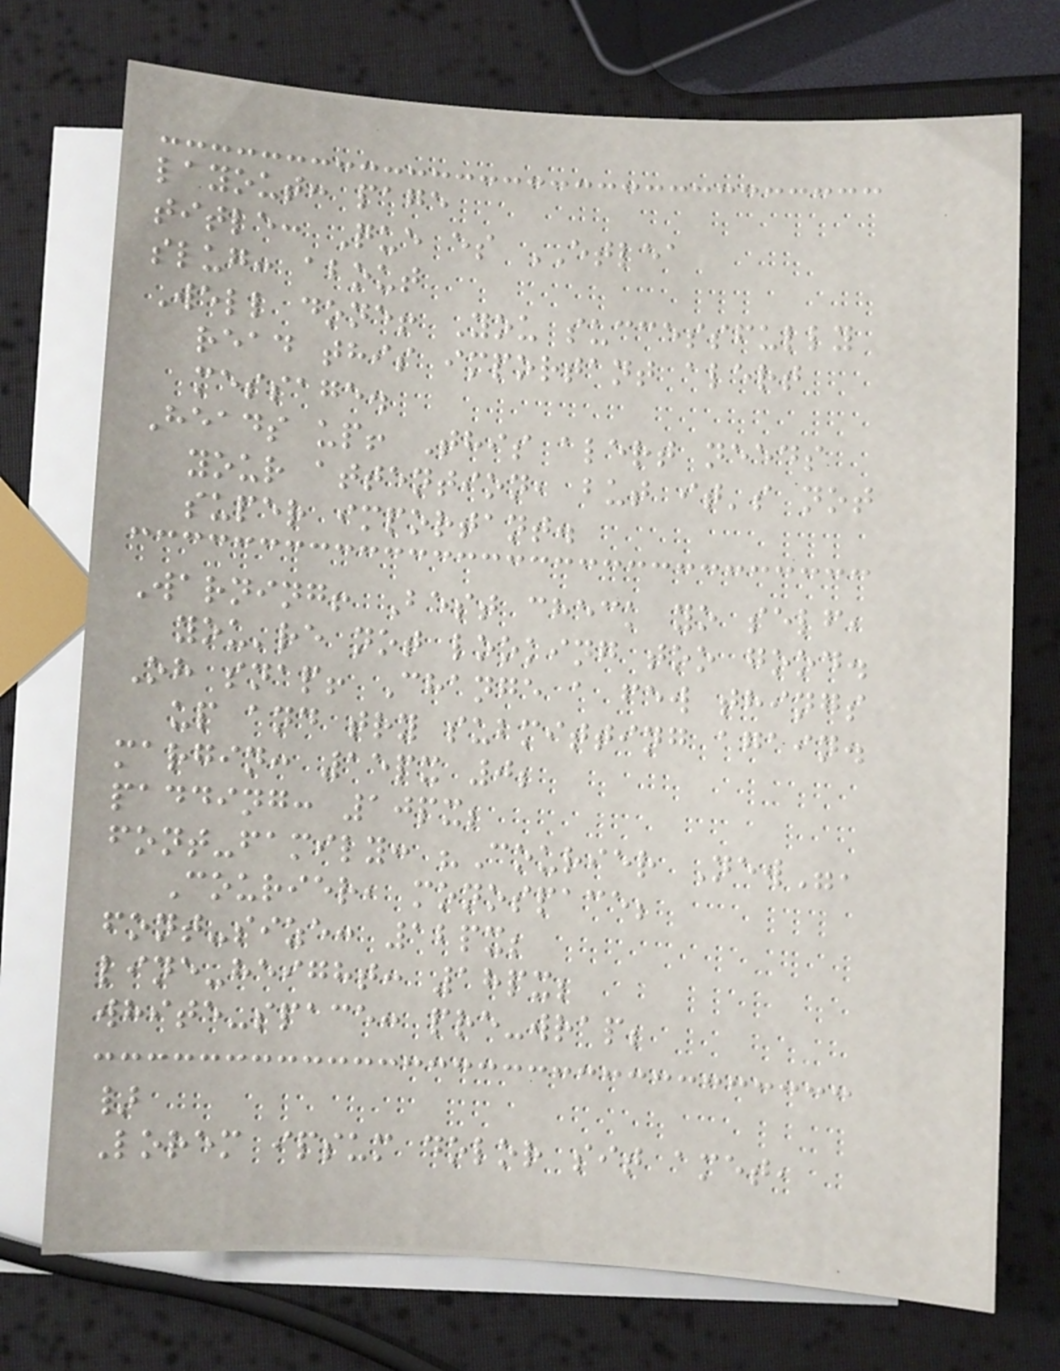layout: page
title: Que es ETLEA
slug: about
Well done! You successfully
read this important alert
message.
Heads up! This alert needs
your attention, but it's not
super important.
Warning! Best check yo self,
you're not looking too good.
Oh snap! Change a few things
up and try submitting again.
margin: 15px 0;
padding: 10px;
font-family: "Courier New",
Courier, monospace;
font-size: 12px;
line-height: 18px;
white-space: pre-wrap;
}
Lorem ipsum dolor sit amet,
